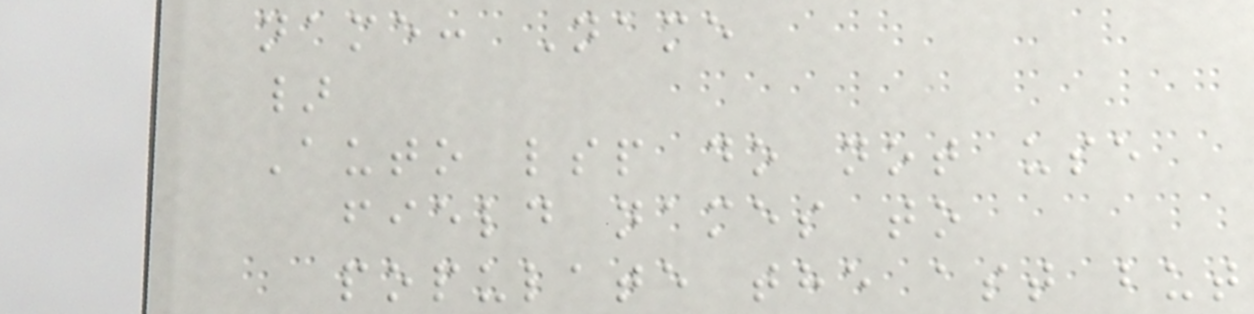name: Name
}
Auto lsp do not use
field names to
populate the ast but
